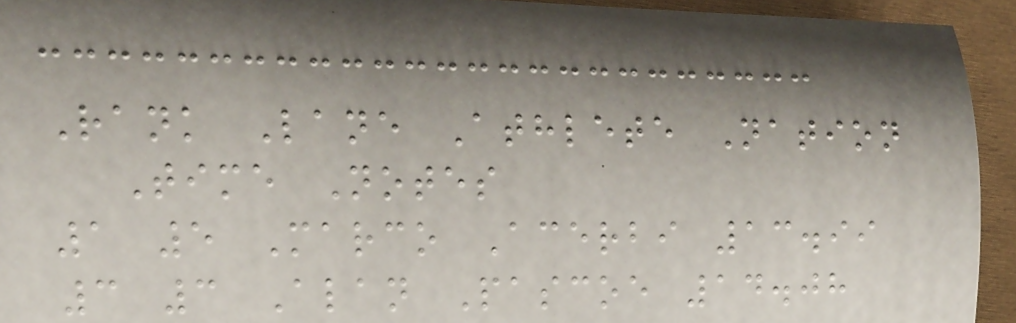Rank Lane Athlete Nation
Time Notes
1 5 Marco Acerbi 13.99
3 3 Alan Pascoe 14.08
